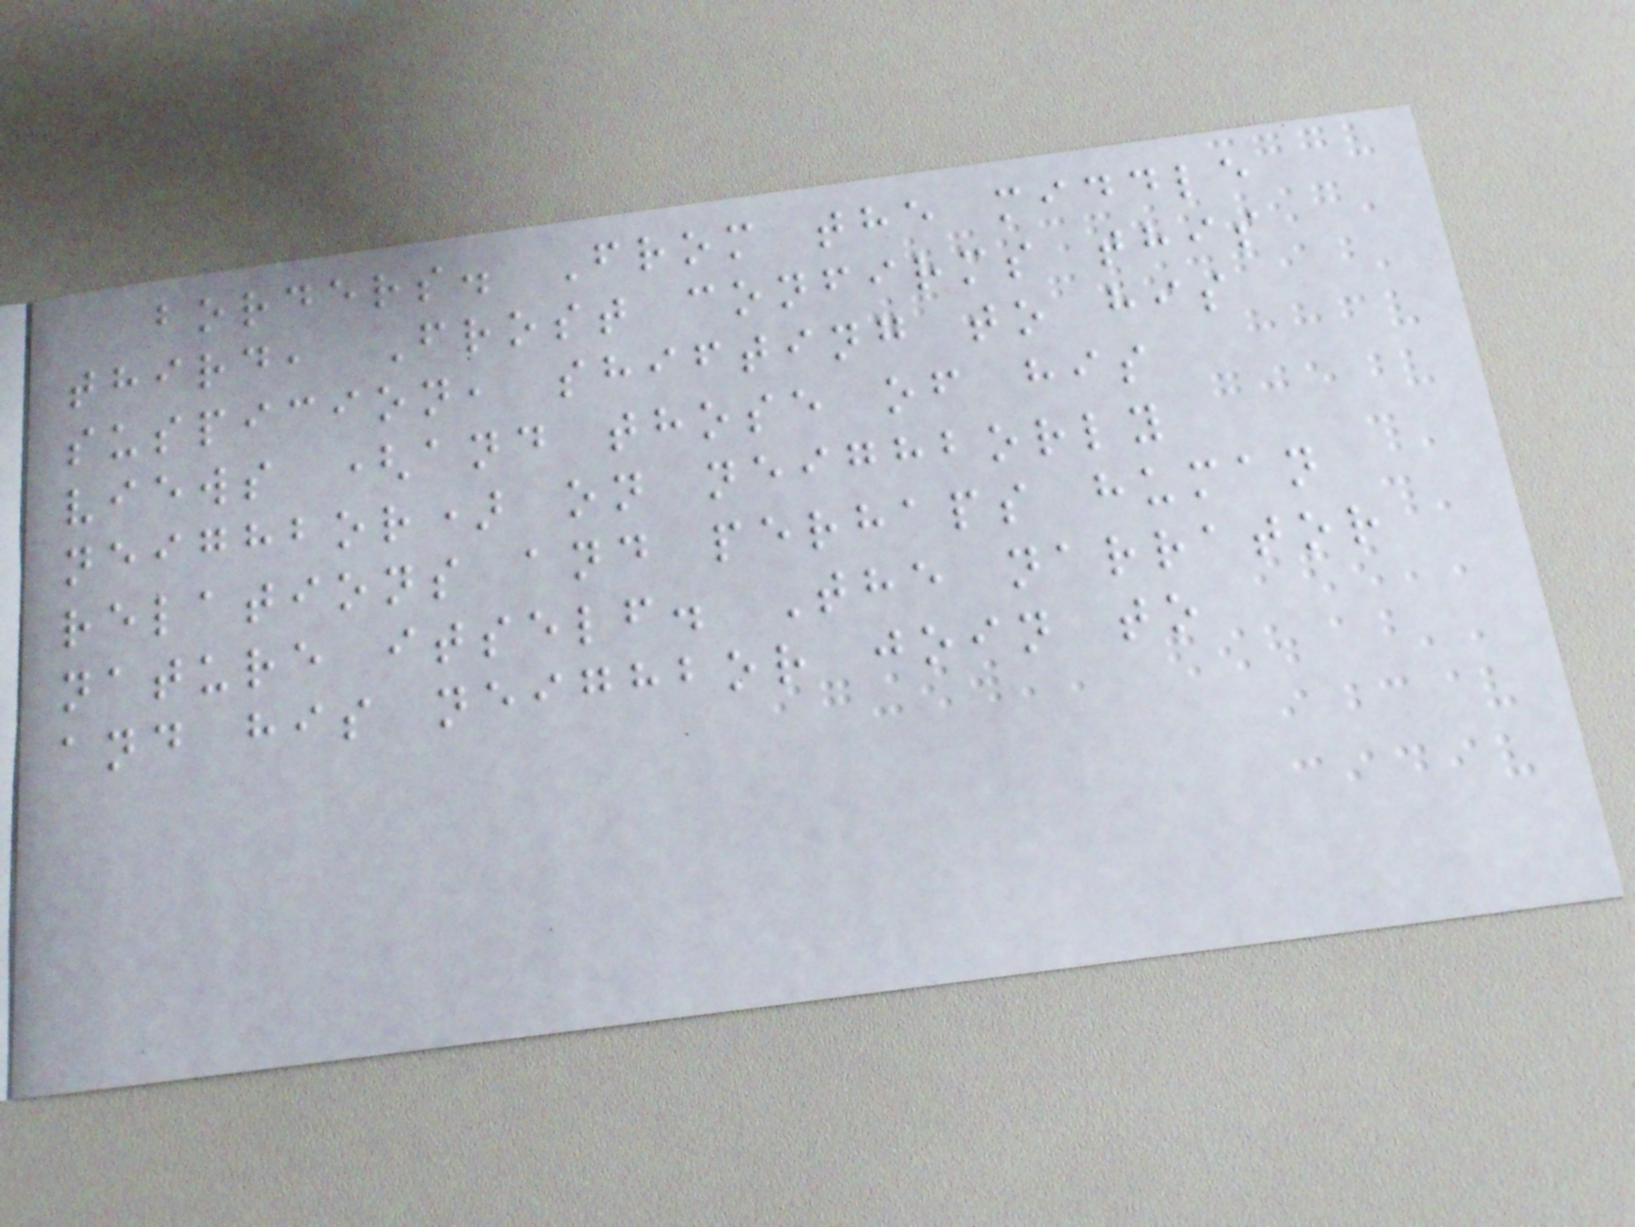borders. From the middle
third, Frost confirms this
suspicion, shifting to his
views (and those of his
neighbor) on neighborly
relations and perhaps human
nature itself. The narrator
and his neighbor join to
